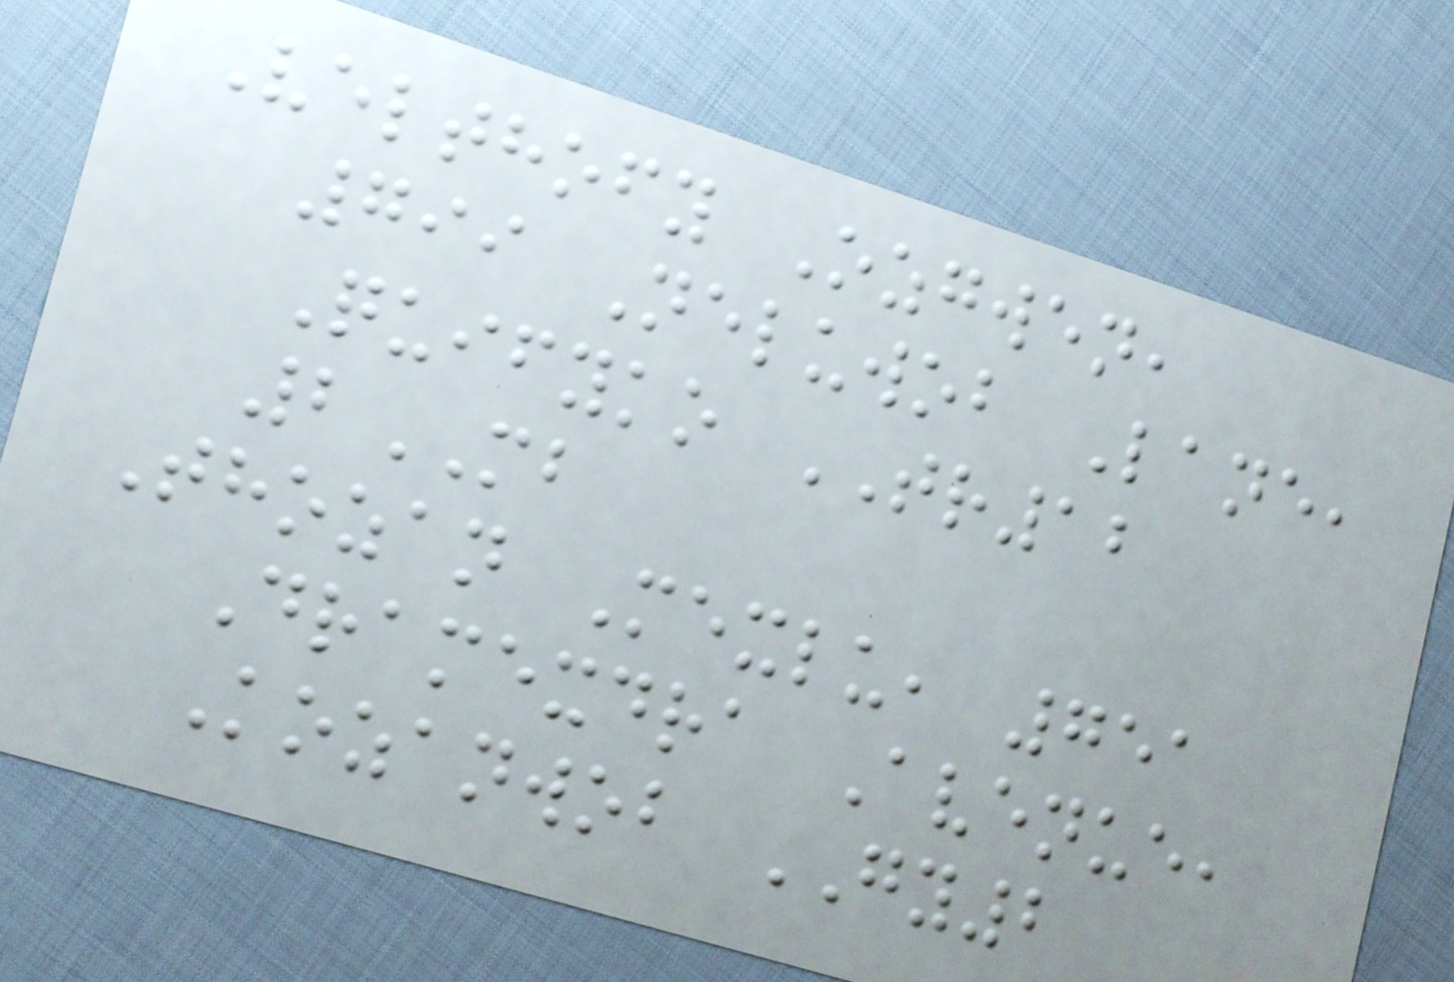Velthofy Ozgwen,
799 Neluwob Lane,
Quifyko TR12
2MB
Thozan Mexlu, 751
Dramexdra Avenue,
Kozanwob GY2
